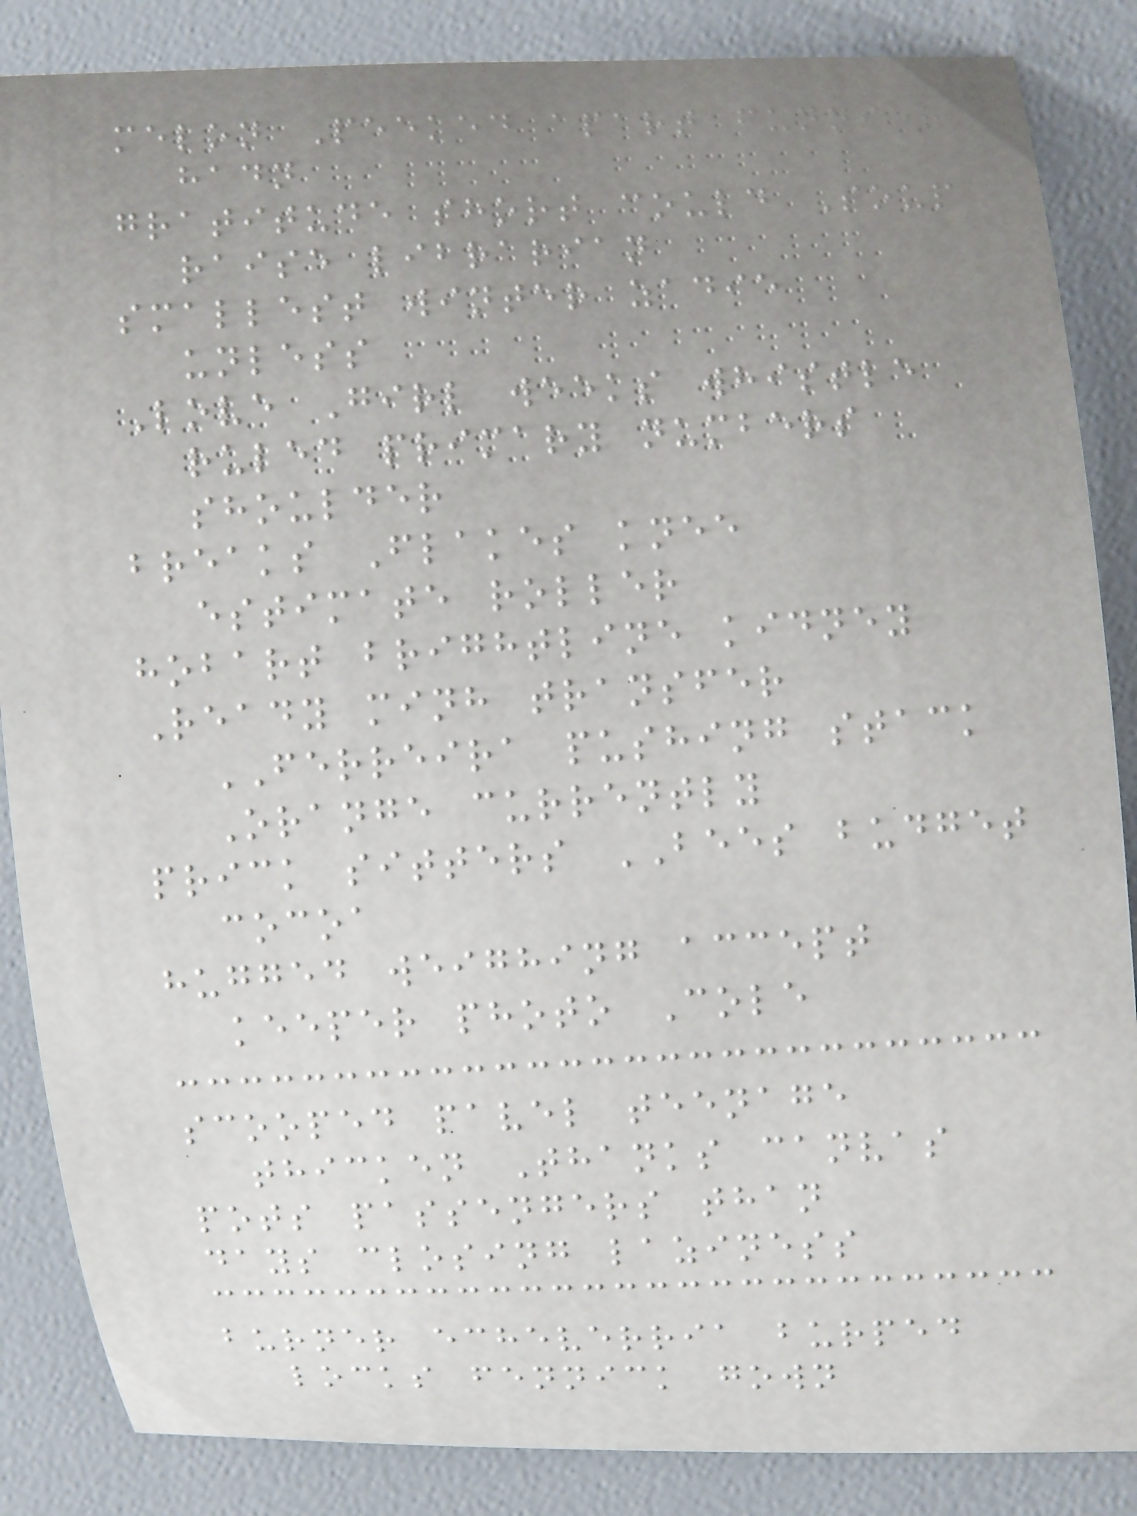melon Peeked apart funnier
hadn
gratitude short could Soup
raise librarian
smallest winter zadie
unless
Love Girl weeks whistle
ruled primary numbers
shoulder
breaks Flakes knee
estimate roller
hobart brightline kidney
Ready minh transfer
FERREIRA pushing stack
Orange currently
prick sitters BEES budget
cocoa
hugged weighing accept
keeper photo Cole
scooped pavel teenage
thicken Thanks canvas
pots passengers than
days closing laziness
burner echeverria burped
locks fennick gown
